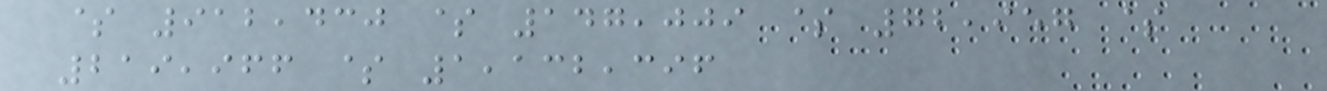$ 912,430 $ 147,009 $ 72,957 $
219,966 $ 1,132,396
